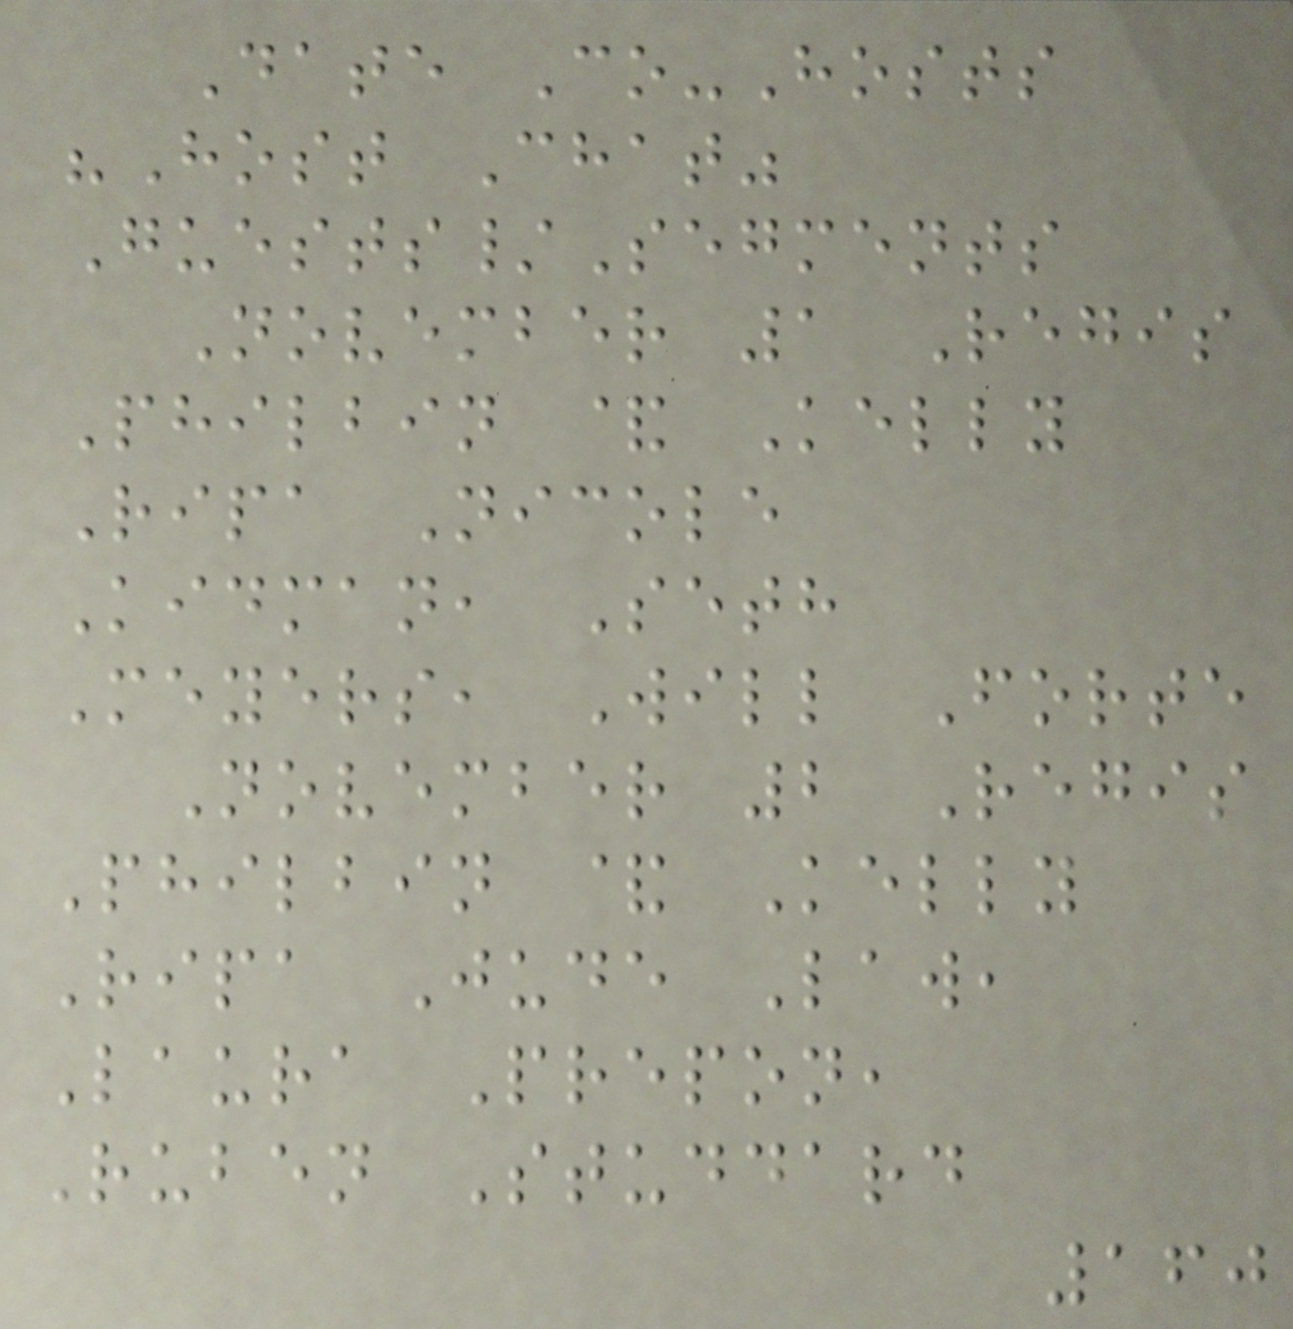Date Co-Hosts
"Host Chat"
Guests/Segments
November 1 Regis
Philbin & Kelly
Ripa Nicole
Kidman, Seth
Meyers, Will Forte
November 2 Regis
Philbin & Kelly
Ripa Jude Law,
Laura Prepon,
Ruben Studdard
160
